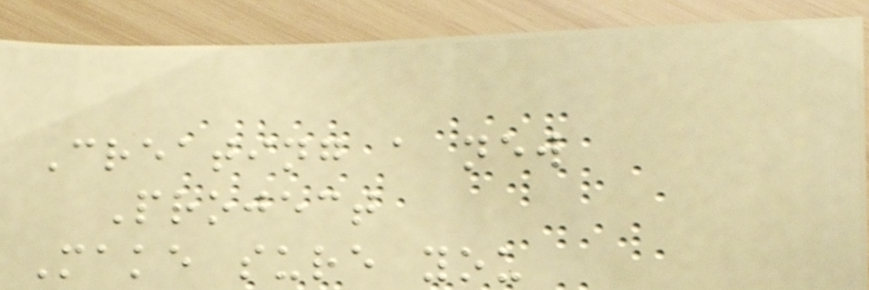Creating a new
Project
Make sure you
